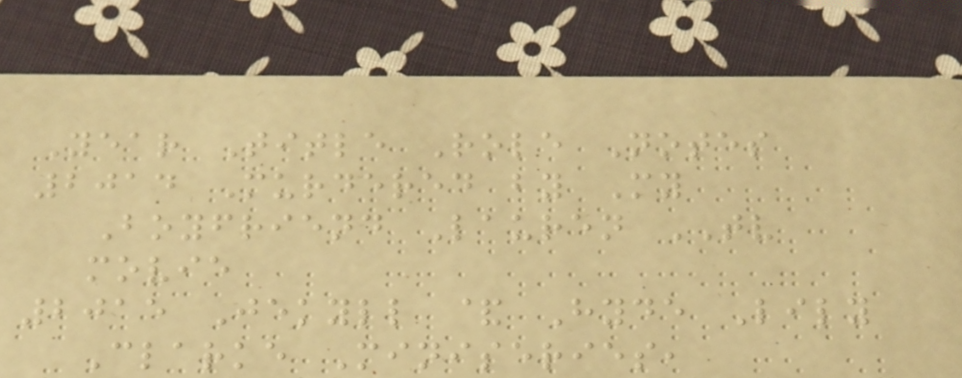Year Title Role Notes
2014 Murdered by My
Boyfriend Lauren TV
movie
2015 Jekyll & Hyde Lily
Clarke Miniseries,
